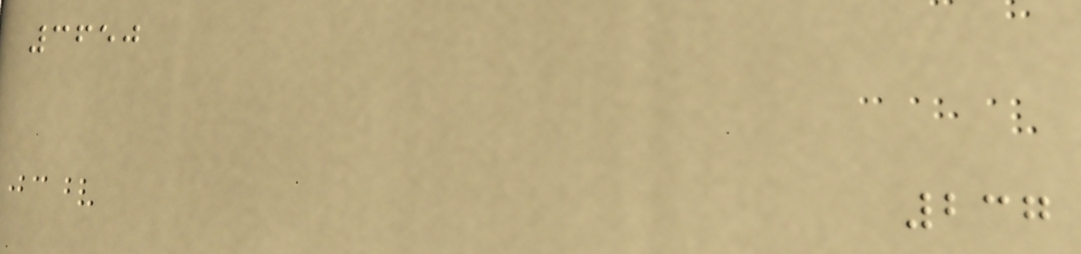3650
237
